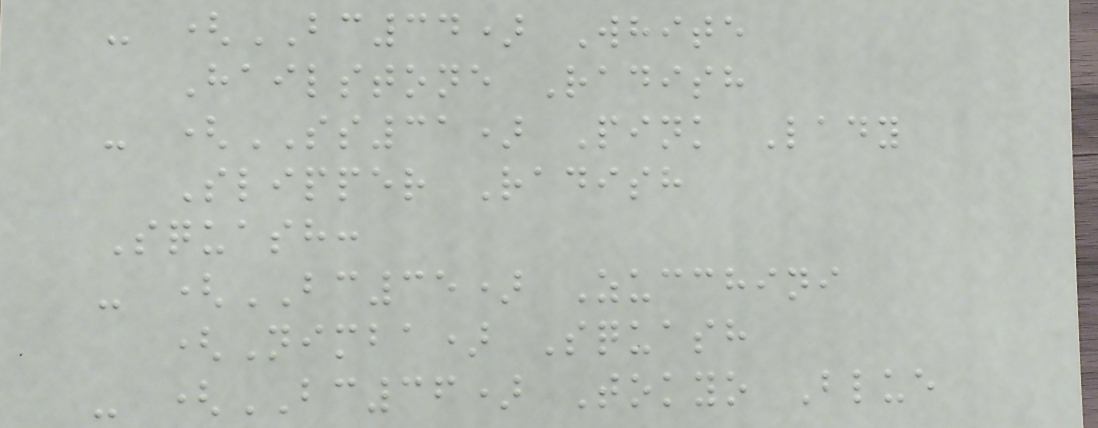- (BC34) White
Hailstone Radish
- (SS31) Pink Lady
Slipper Radish
Squash:
- (BC35) Zucchini
(Nimba) Squash
- (BC36) Tokyo Blue
